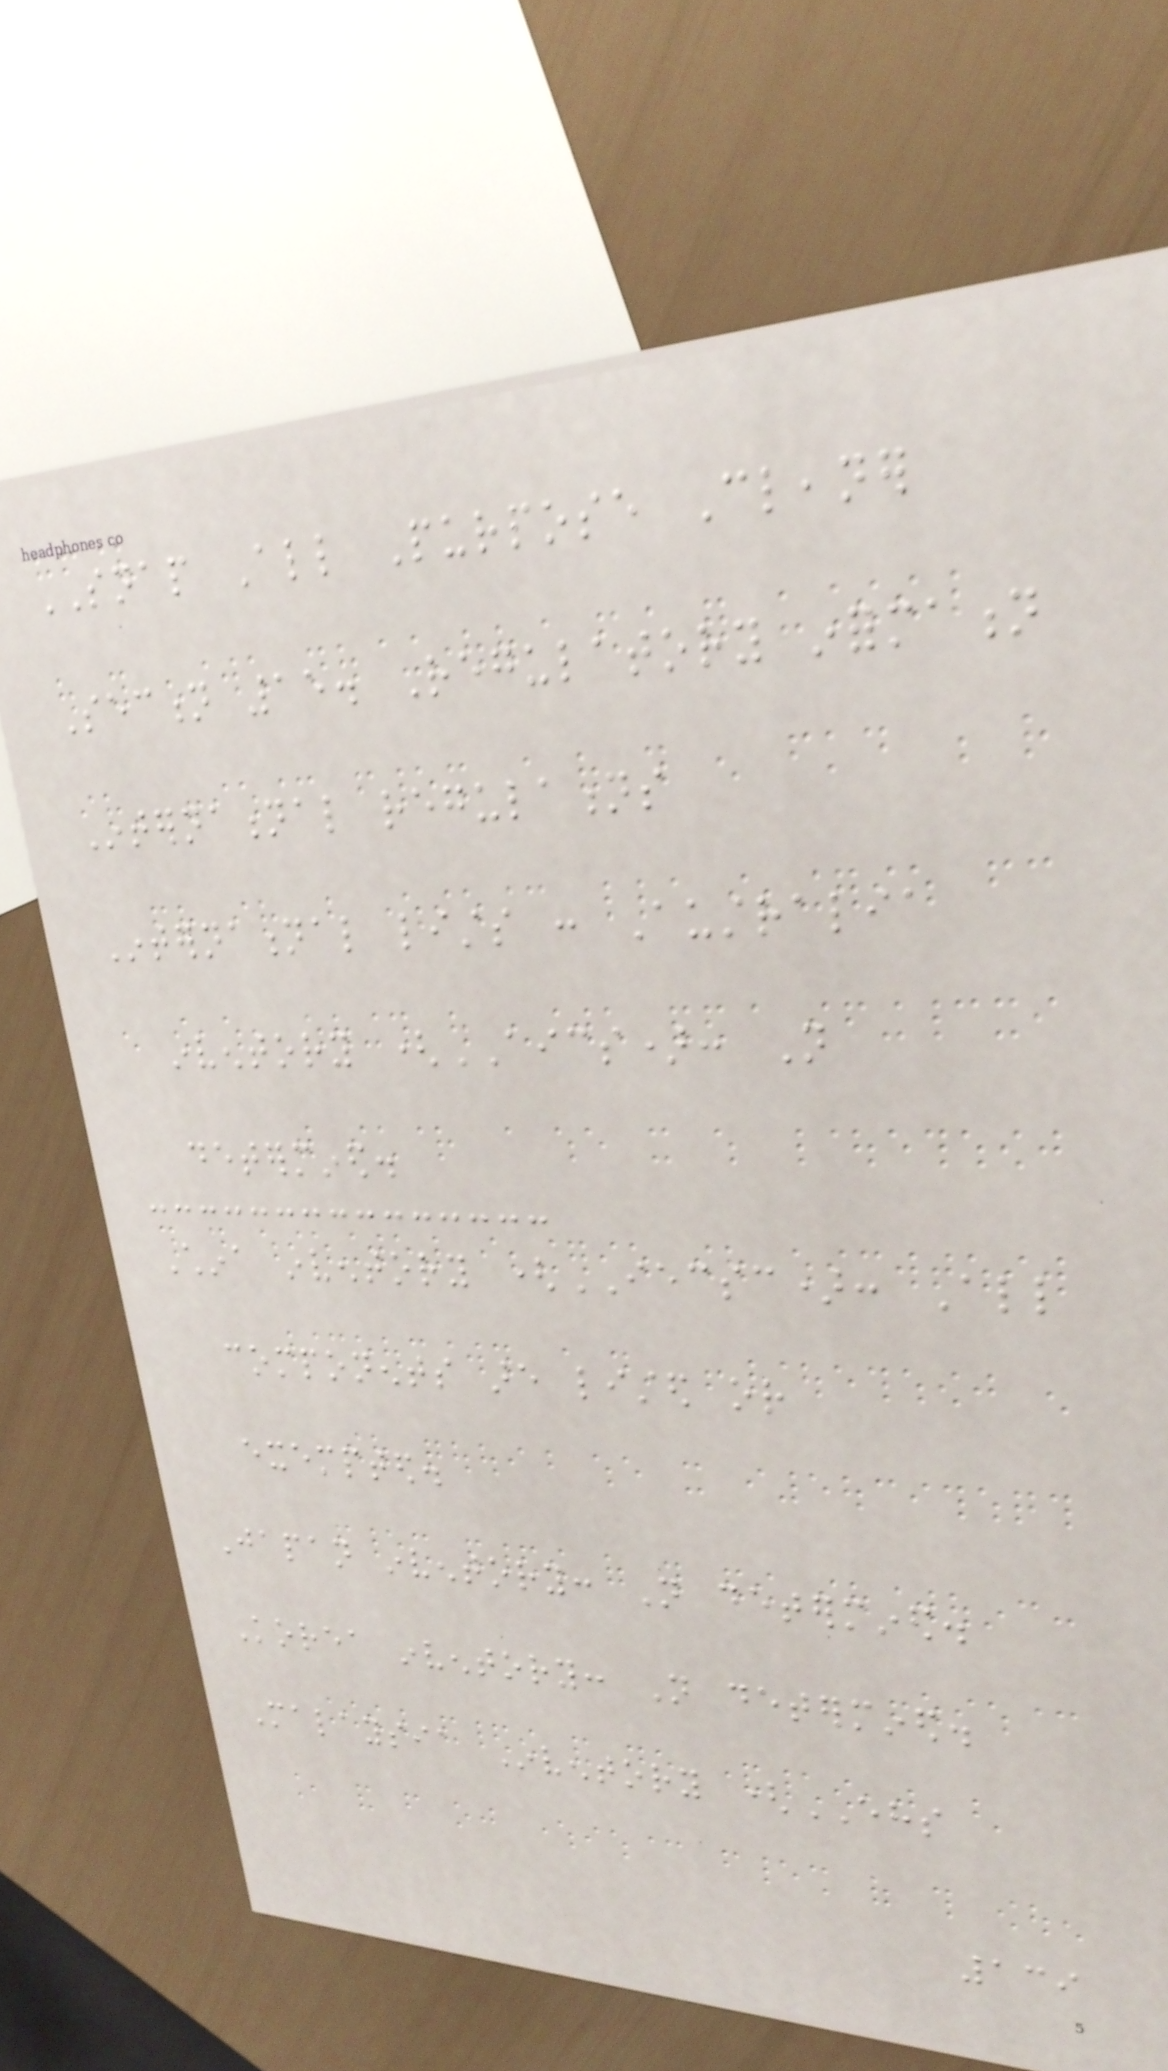SNAP All Purpose Cleaner
Section 15. Regulatory information
International regulations
International lists : Australia
inventory (AICS): Not
determined.
China inventory (IECSC): All
components are listed or
exempted.
Japan inventory: Not determined.
Korea inventory: Not determined.
Malaysia Inventory (EHS
139
